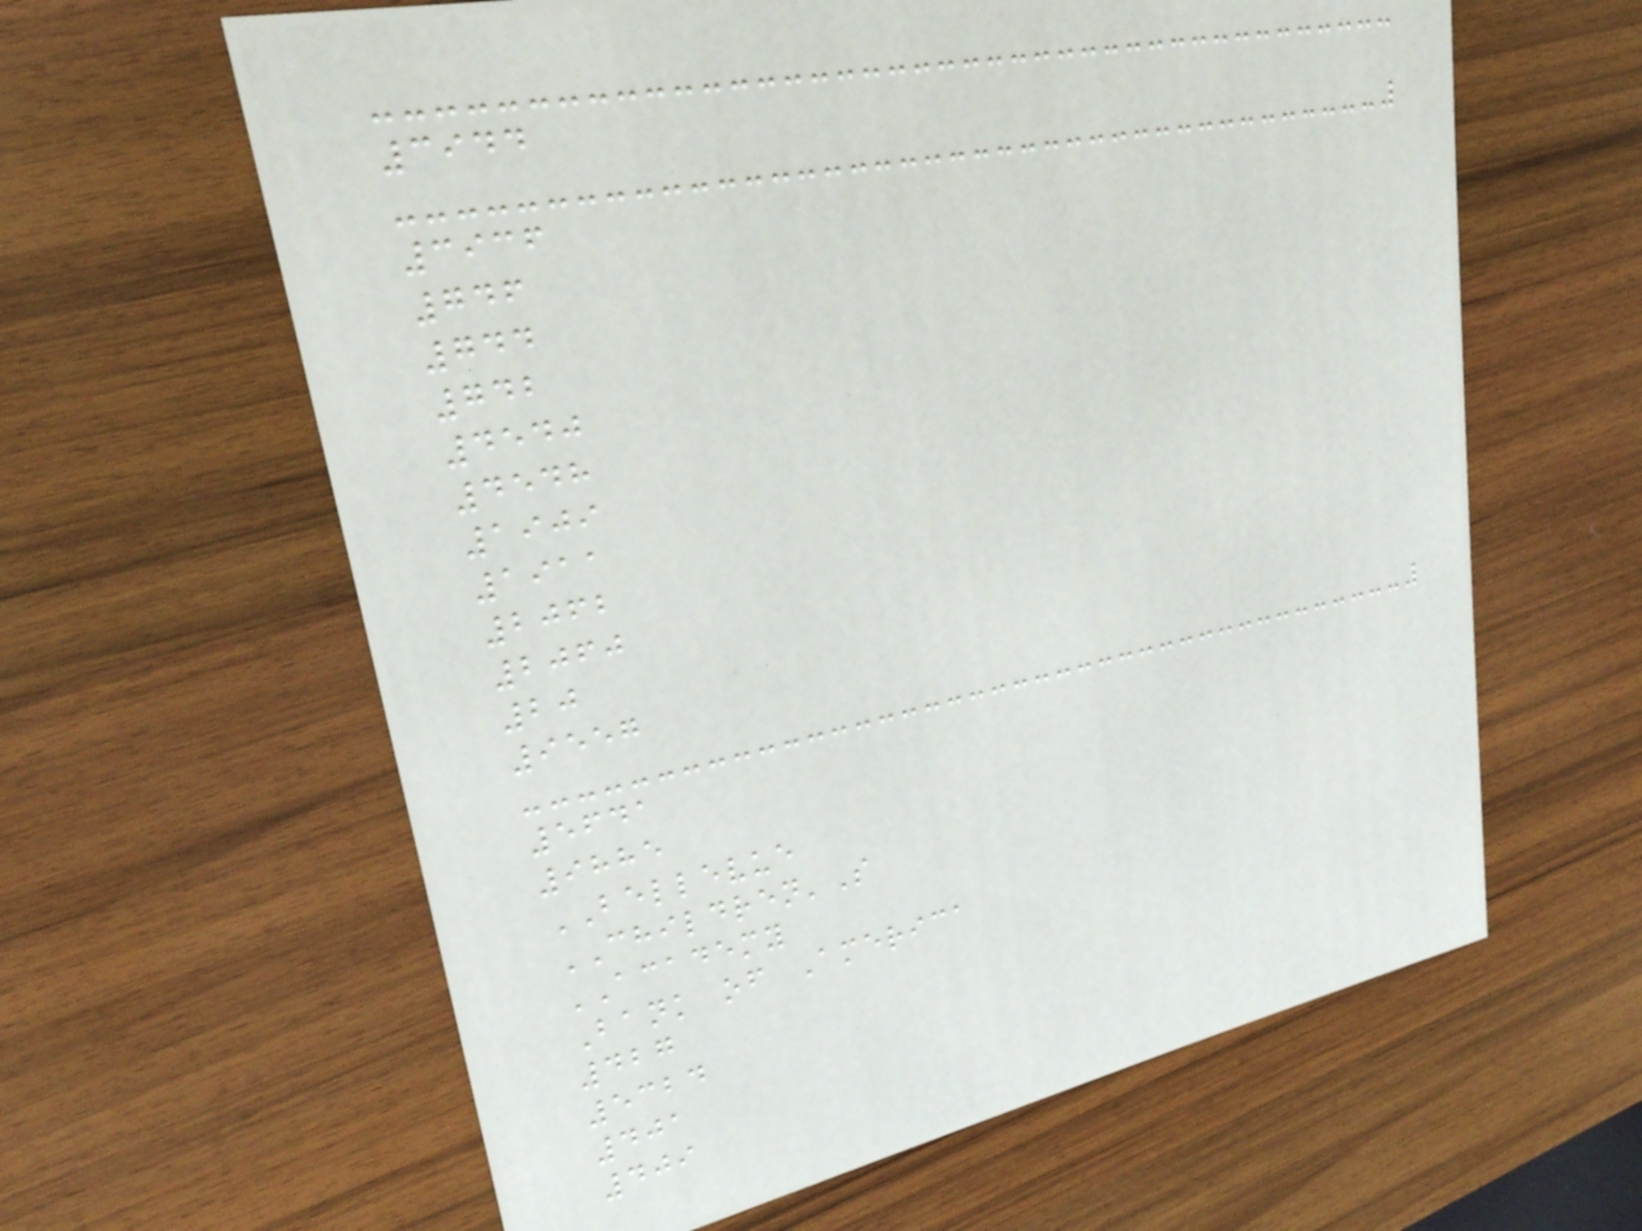3944
3936
746
744
742
4540
4548
1909
1911
2062
2060
20
9557
5641
9885
BELLEVUE
CHILDREN'S
ACADEMY
Bank of America
427
5324
401
409
